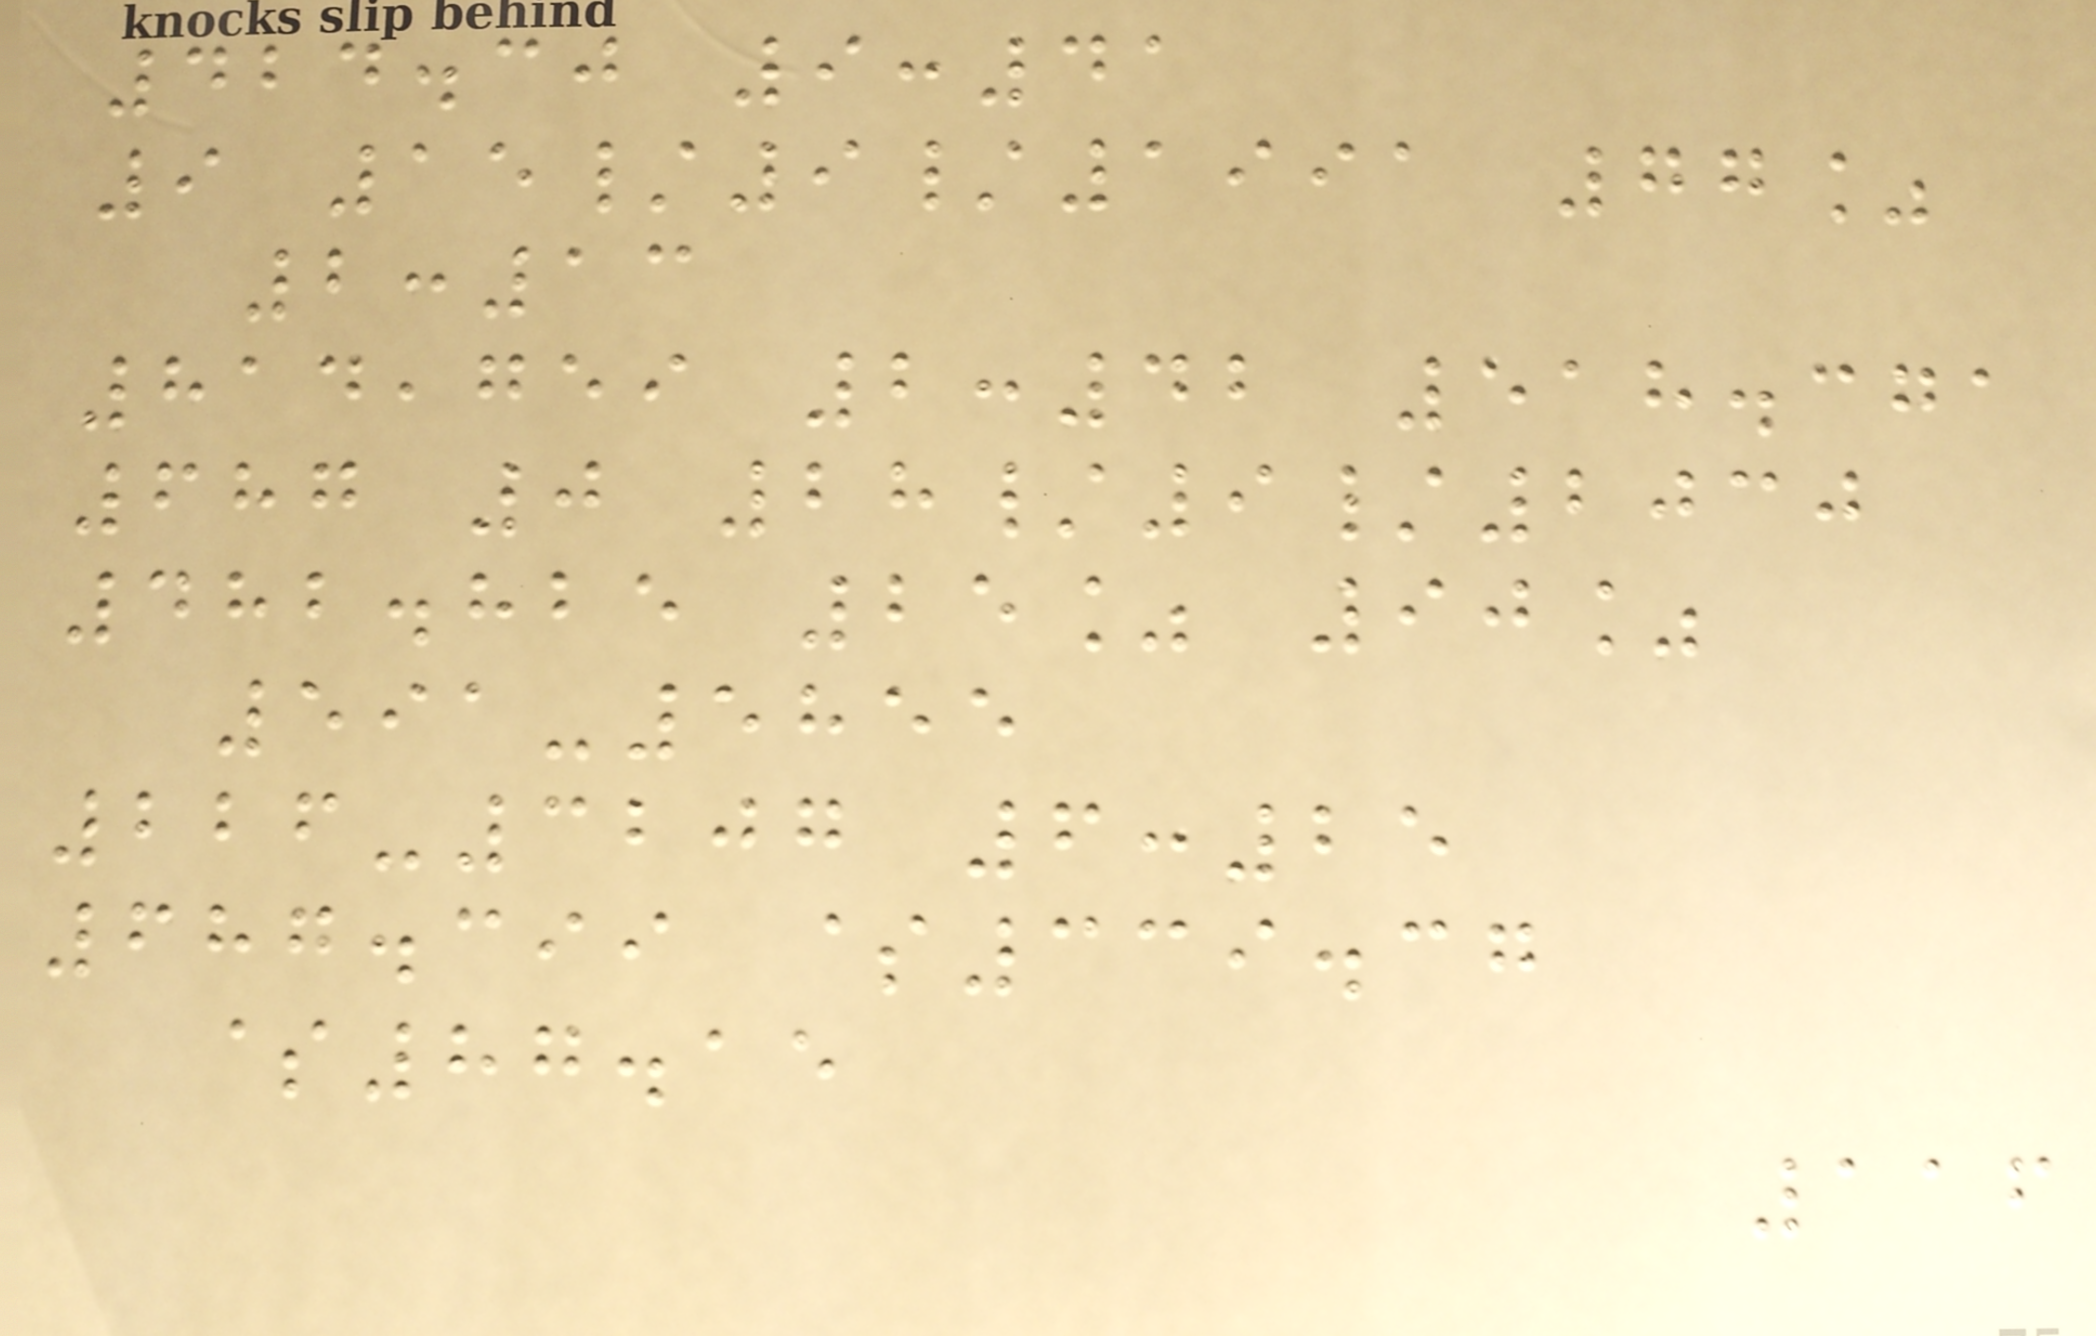424.30 9:41
9 15/9/1991 77%
2:13
814,759 2:42 518.371
687 0 28/9/2030
482.825 25% 90%
591-5855
226-3207 6:25
687.399 $339.37
$87.15
116
